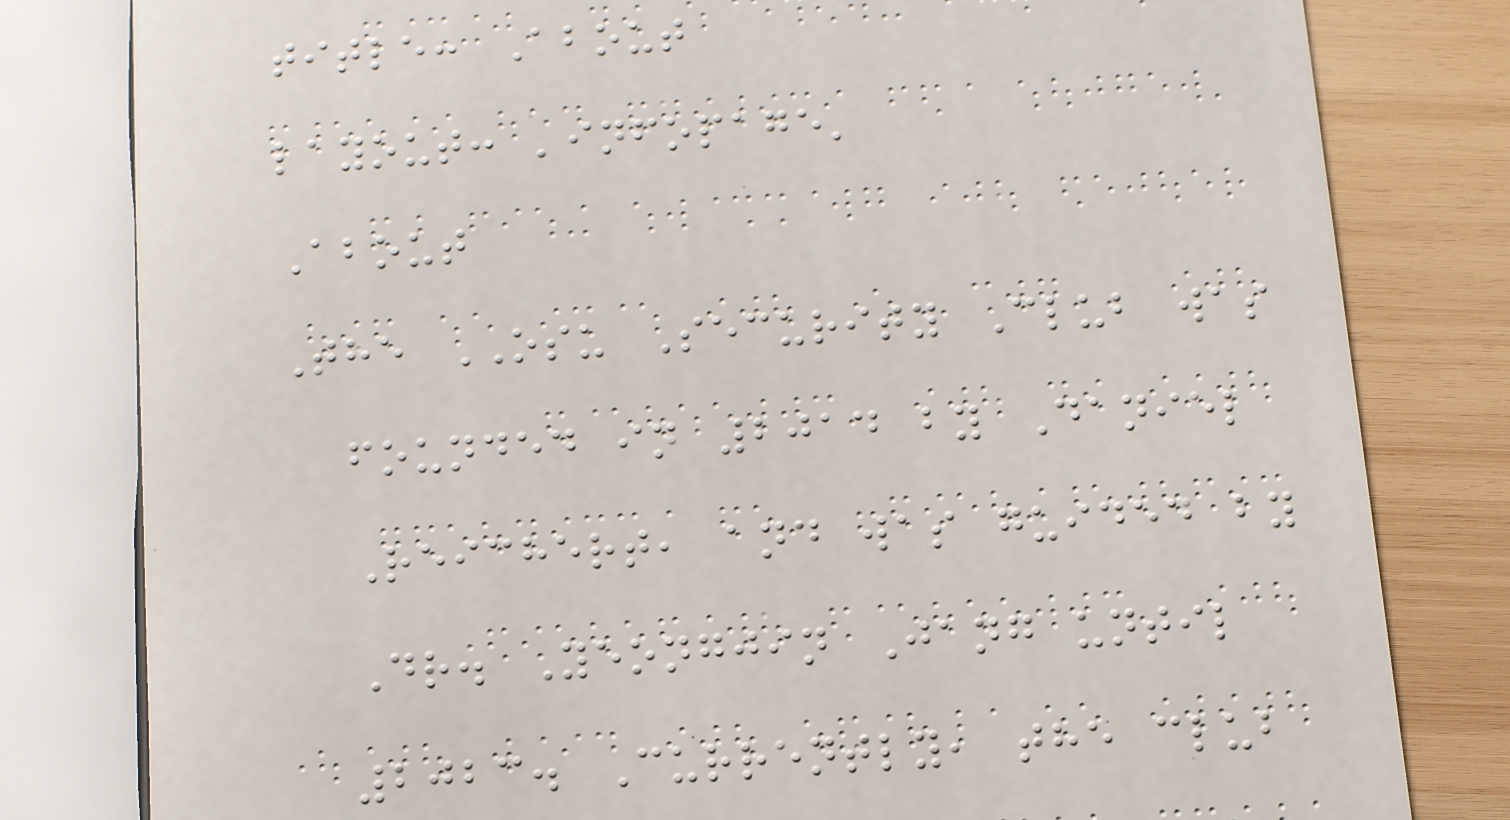title: About
layout: 'infopage'
About
The OSU Security Club was
founded in 2014 by Daniel
Reichert, and was guided by
Dr. Yeongjin Jang until
2023. Currently, the club
